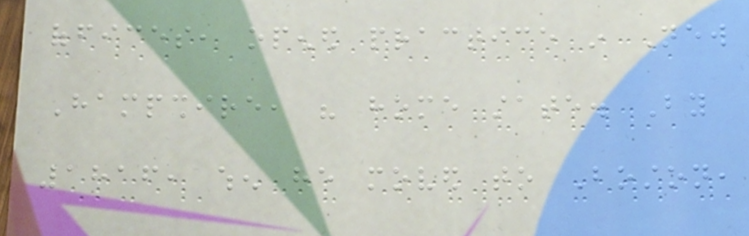offices, opened practice in New
Hampshire, his home state. By
1816, when he moved to Boston,
